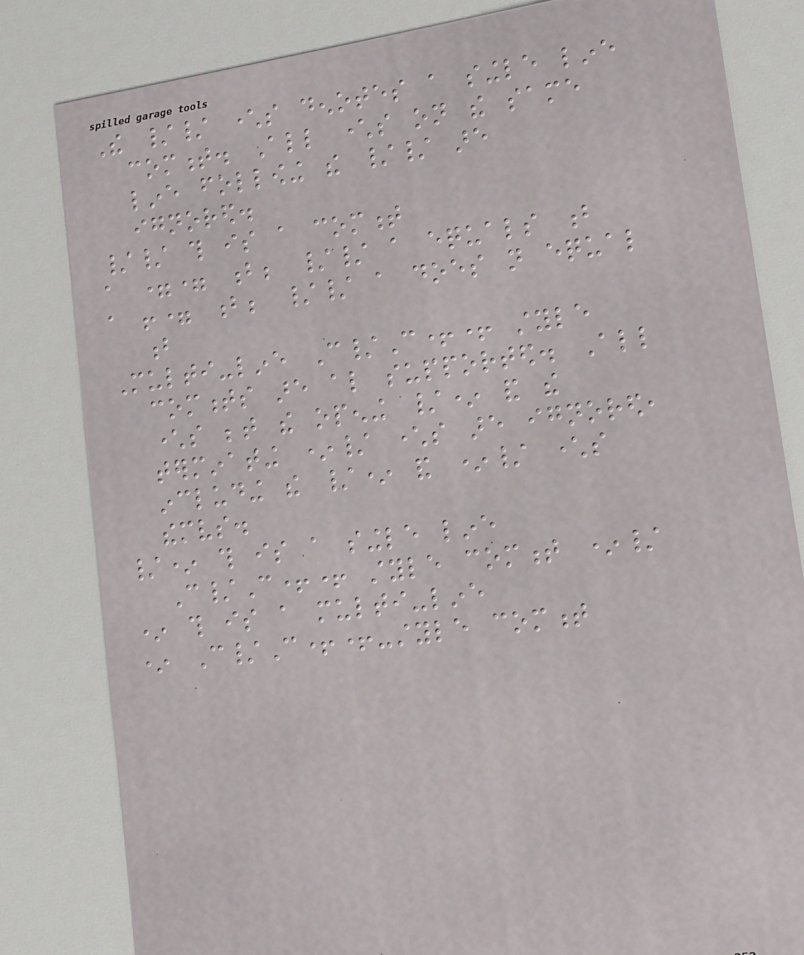The // characters denotes a single line
comment. All characters on the same
line following the // are
ignored.
// this is a comment
a == b; // a equals b
a != b; // a does not equal
b
Multi-line C/C++ style
comments are also supported. All
characters between the opening /* and the
terminating */ characters are ignored,
including the /* and */ characters
themselves.
/* this is a single line
C/C++ style comment */
* this is a multi-line
* C/C++-style comment
